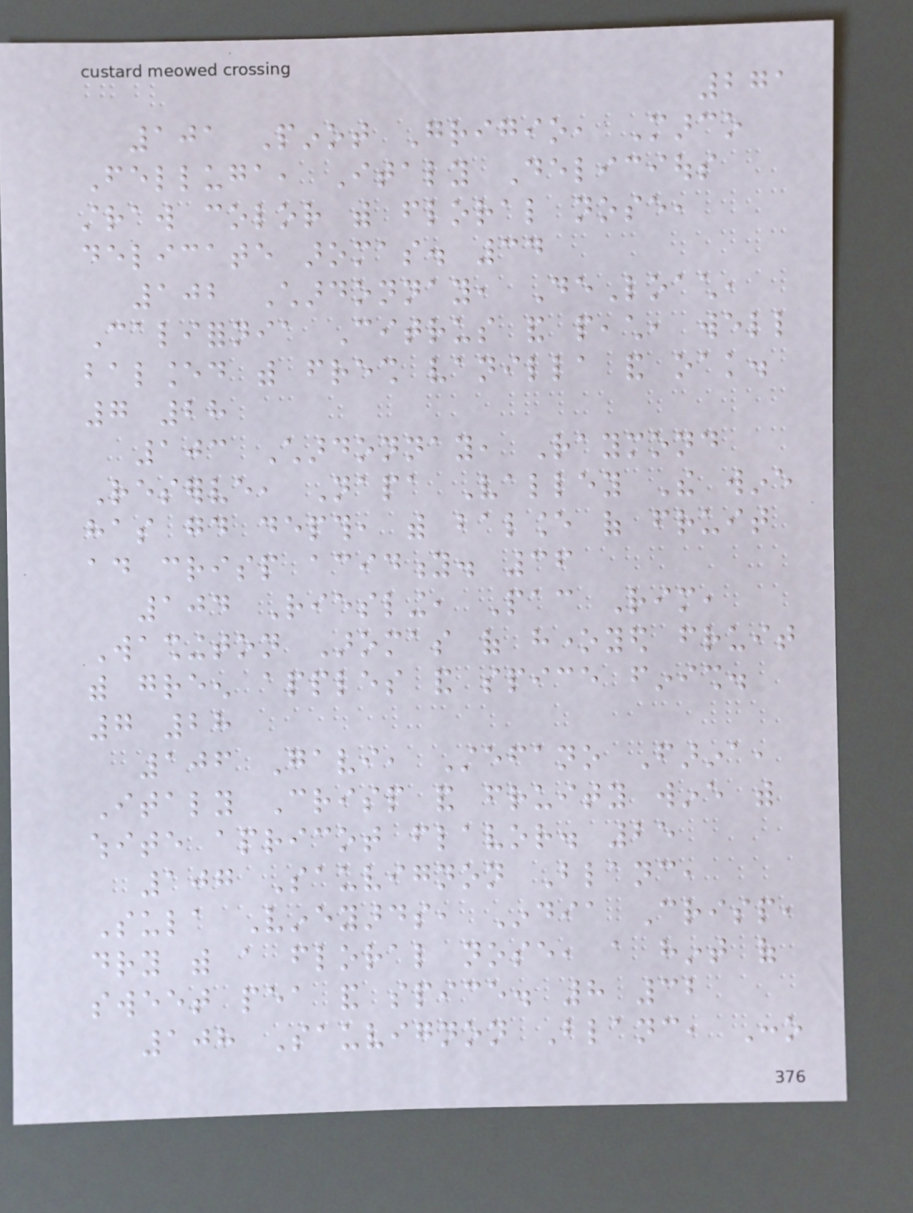271
101 Pinot Grigio, Marco
Felluga, Italy Delicious
straw color with floral nose,
delicate aromas. 34
102 Chardonnay, DeLoach,
California Citrus and peach, well
balanced with fresh vanilla and oak.
7 28
103 Chardonnay, Raymond
Reserve, Napa Valley The wine
has good depth, with balance of fruit
ad crisp acidity. 36
104 Riesling, Pac Rim,
Washington Aromas of honeyed fruit
with green apples and spice finish.
7 28
106 Gavi, Stefano Farina,
Italy Crisp and fruity wine with
white apricot flavor. 25
107 Sauvignon Blanc,
Sula Vineyards, India Crisp,
dry with a floral nose, a hint of
sweet pea and spice. 8 32
108 Sauvignon Blanc, Cono
